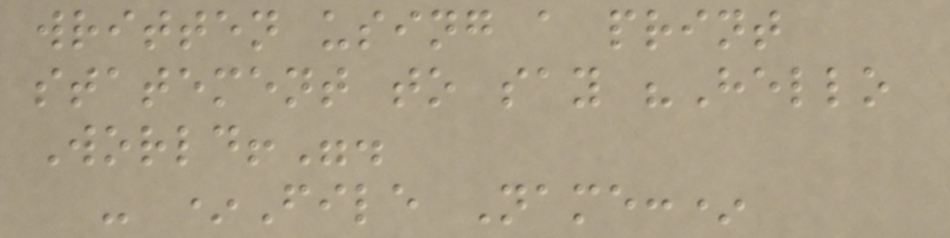written using a print
statement to say "Hello
World!".
- *File Name:*
